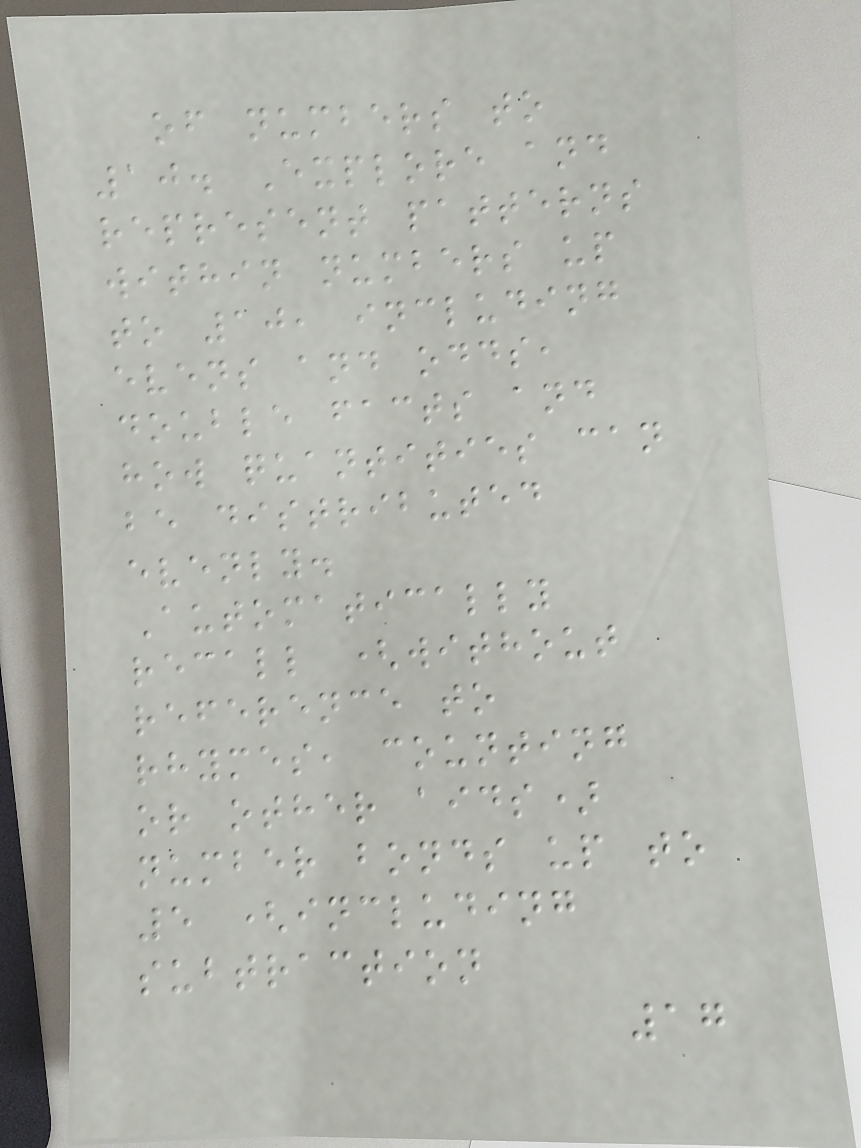of numbers to
10. Explore and
represent patterns
within numbers up
to 10, including
evens and odds,
double facts and
how quantities can
be distributed
evenly.
Automatically
recall (without
reference to
rhymes, counting
or other aids)
number bonds up to
5 (including
subtraction
17
